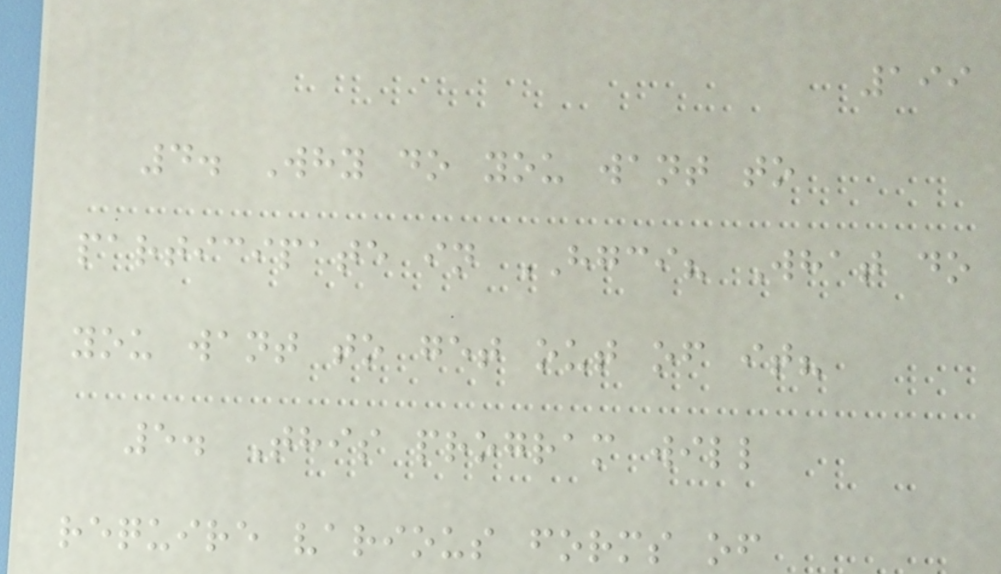199
4. Why do you want to
participate in HGCI? What do
you want to get out of it?
5. This program will
require various forms of
